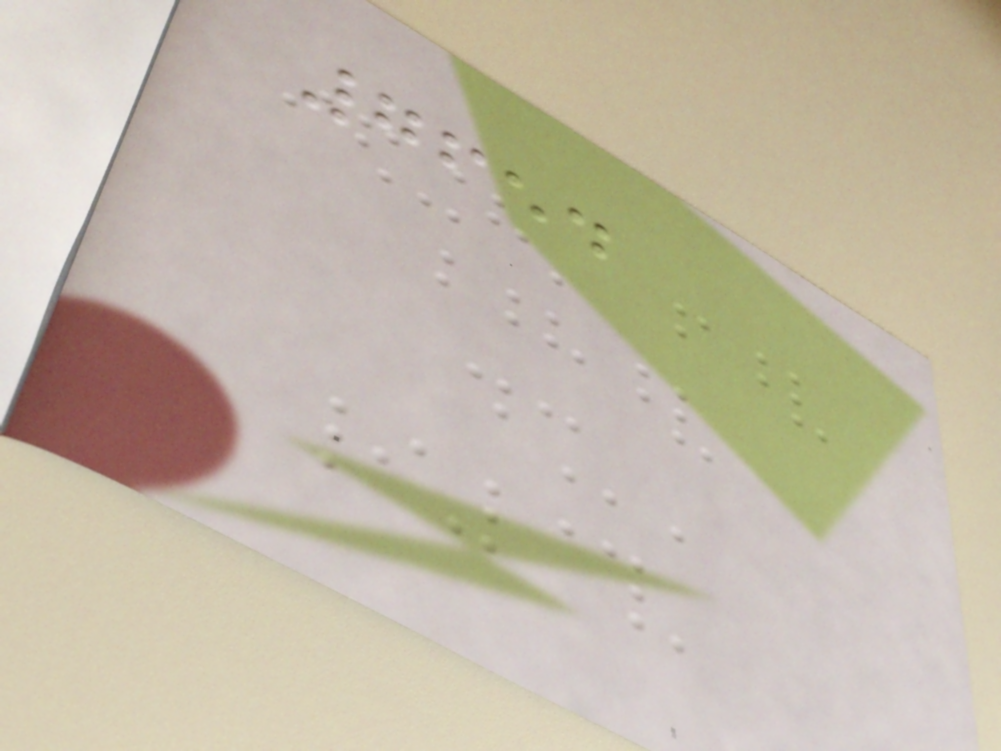7654
